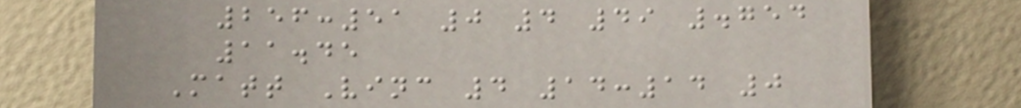256:51 0 4 49 .754
11.45
Matt Vinc 4 14:14 0
